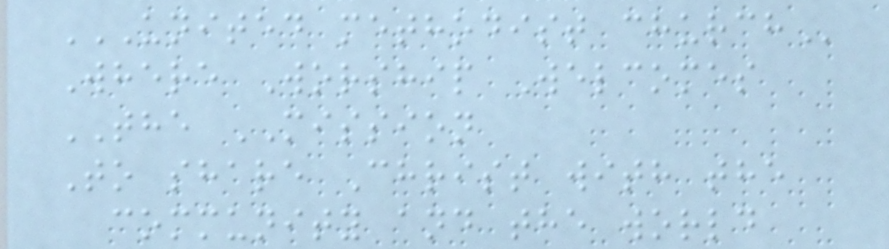UNITED METHODIST CHURCH
Where Worship Welcomes
THE MISSION
To share Christ with the
community and the world
